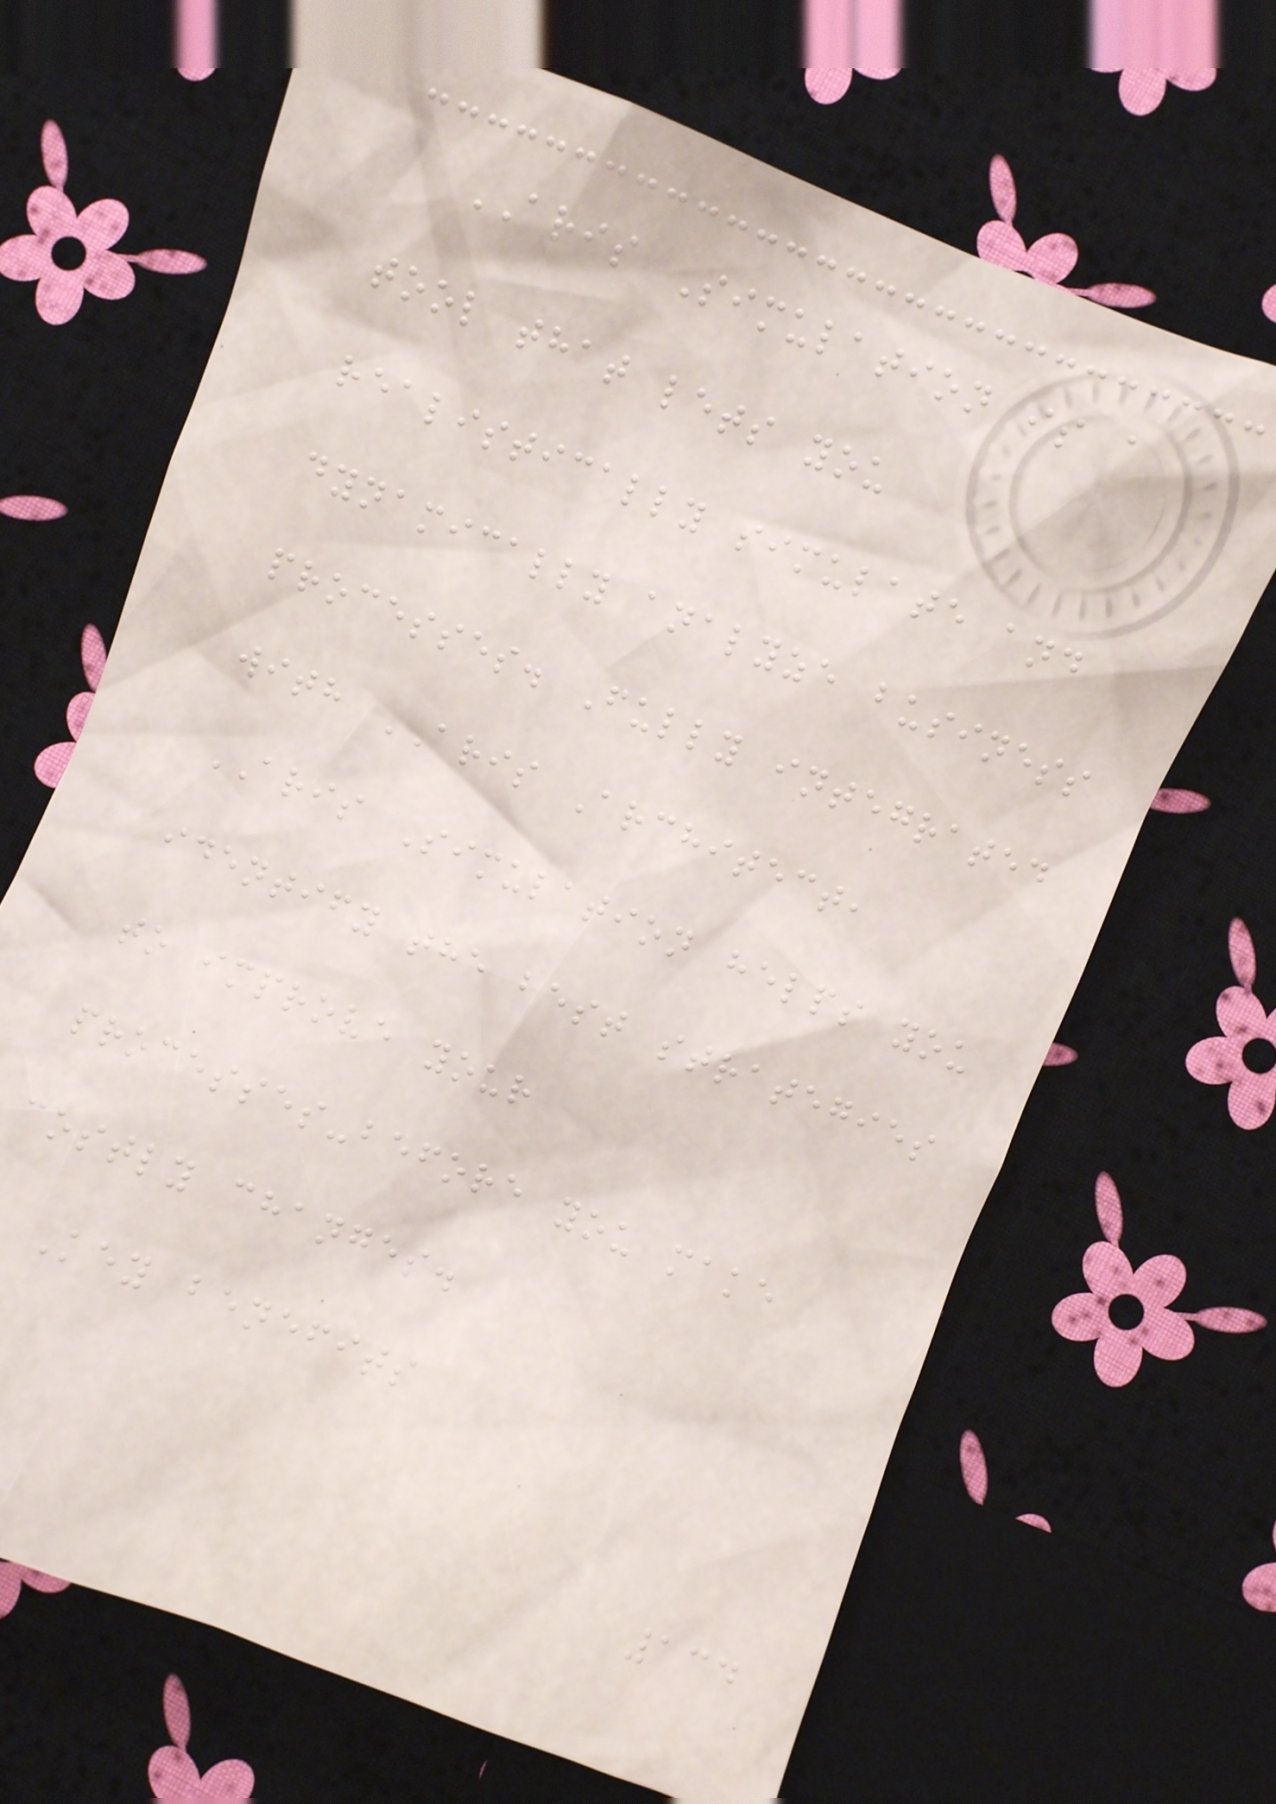ARIS Simulation is a
tool that lets you
realistically simulate and
dynamically analyze business
processes. Fully integrated
with ARIS Architect,
ARIS Simulation helps you
identify the best strategies
to improve your
processes-before you make
costly changes.
Key benefits
134
